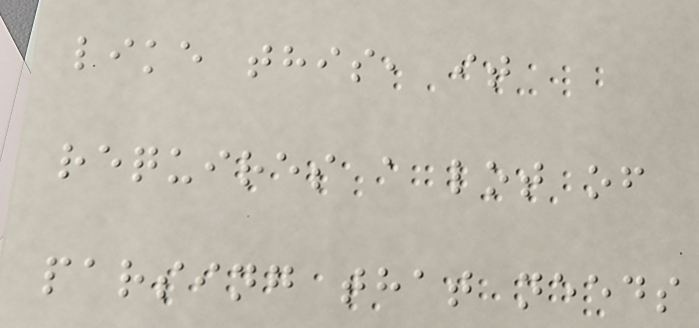like this, it
requires a lot of
parsing that needs
